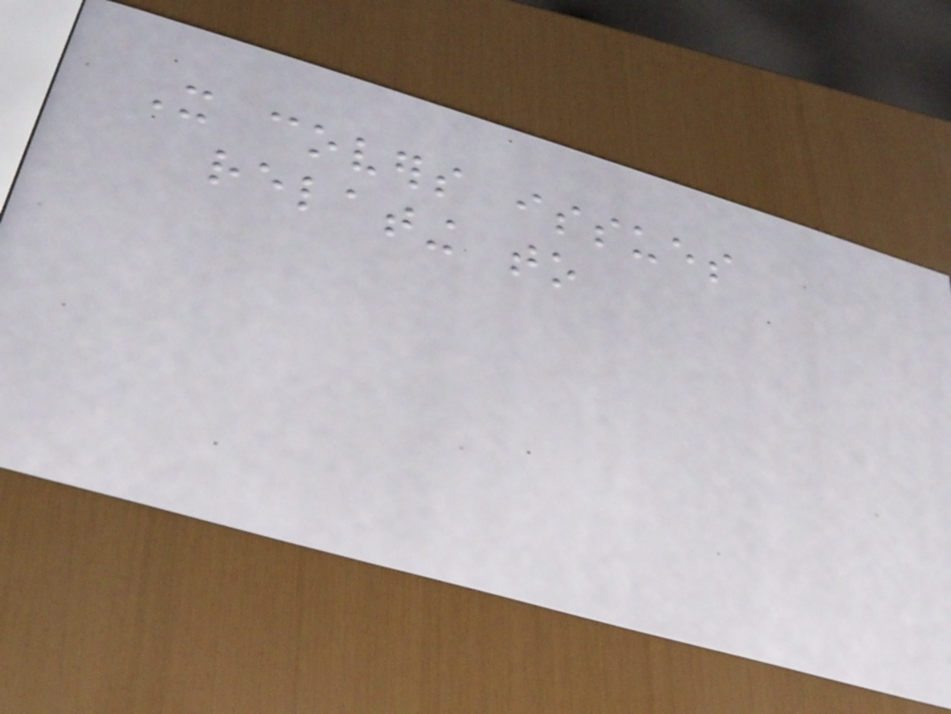It covers issues
relating to
